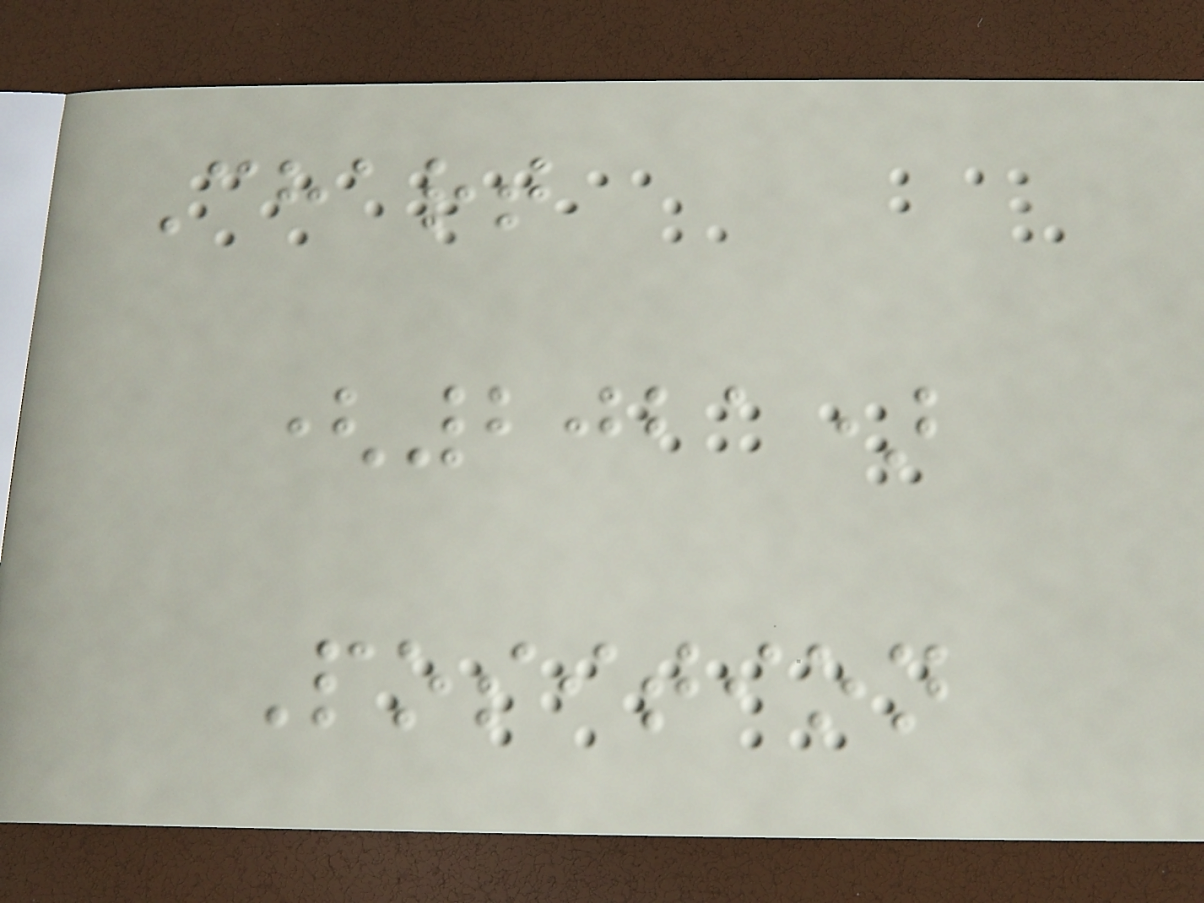Chart
(2021)
Position
